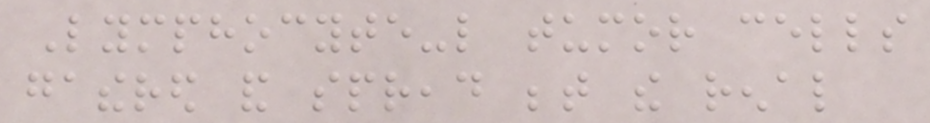Lymphocyte-like tumor cells
gathered and spread between the renal
